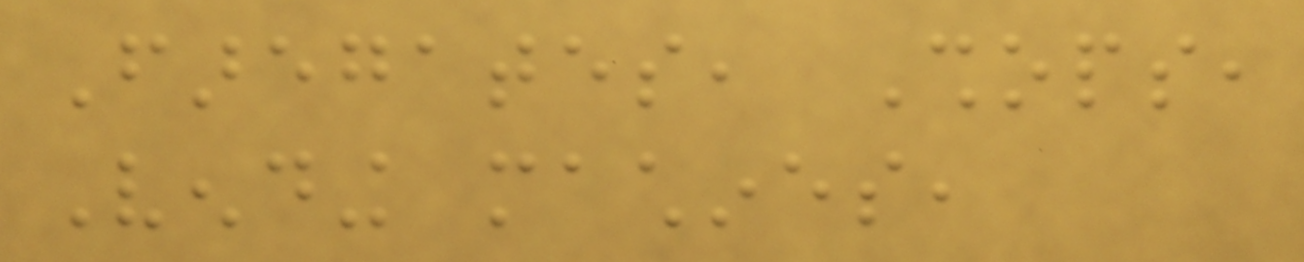Faregates, Shops,
Vending machines,
